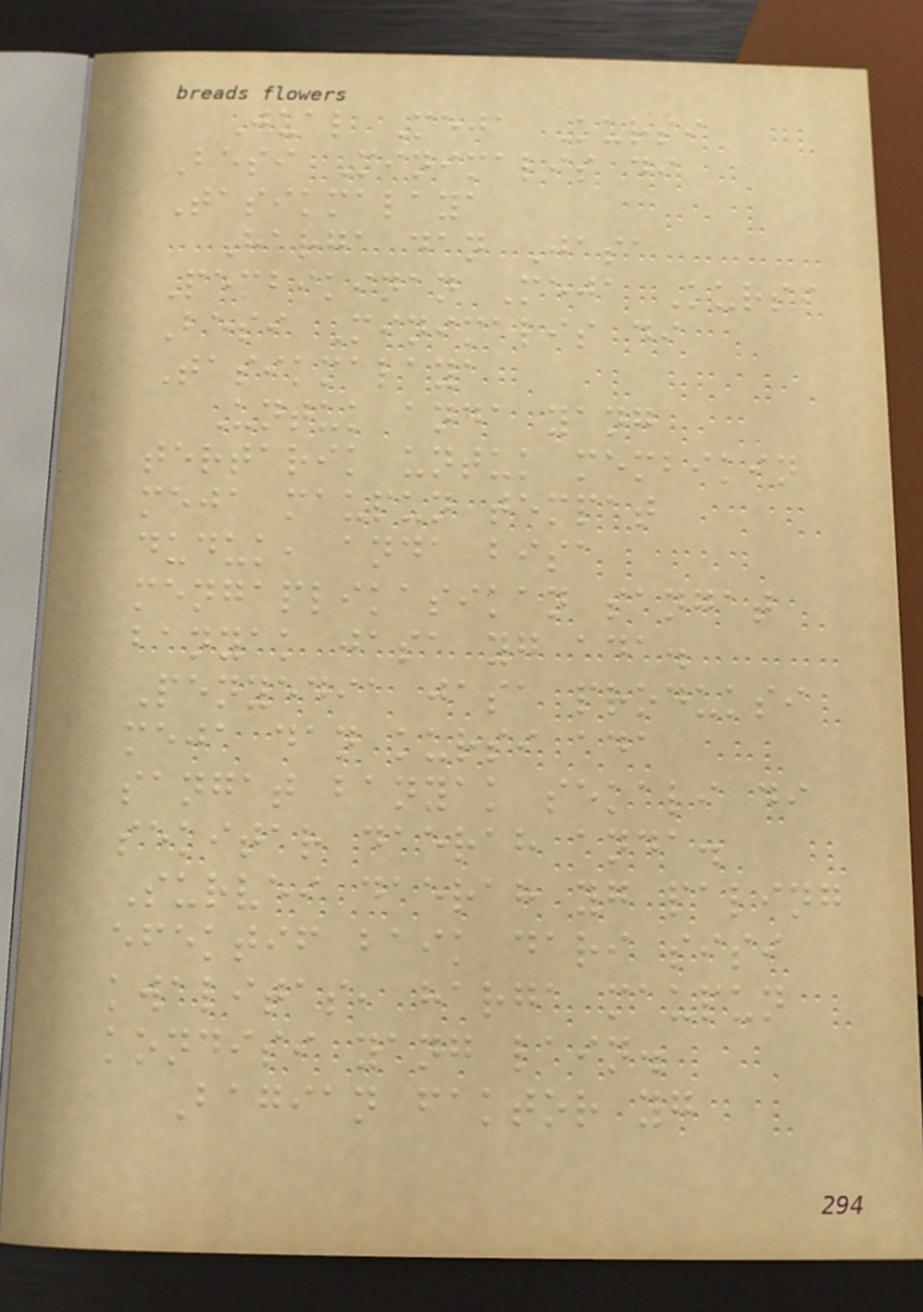Jual Meja Kursi
Besi Minimalis di
Tasikmalaya
Harga dan Jasa
Pembikinan Meja Kursi
Besi Minimalis di
Tasikmalaya
Untuk anda yang
tertarik untuk membikin
meja maupun tempat
duduk, anda bisa
mengaplikasikan sangat
banyak jasa yg ada.
Penyedia jasa produksi
meja dan kursi ada
sangat banyak sekali di
sekitar daerah anda.
Survei daerah yg paling
efektif baik dari sisi
kwalitas, harga maupun
kondisi yang lain.
Bagian faktor yg
